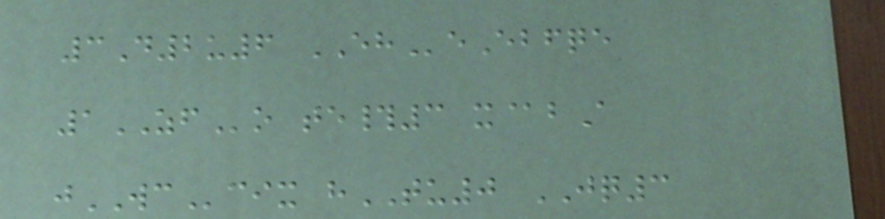3D2u6 EHeEbfqe
1ZFo te#3 x@bA
jWCcix hTU0 JQ3
